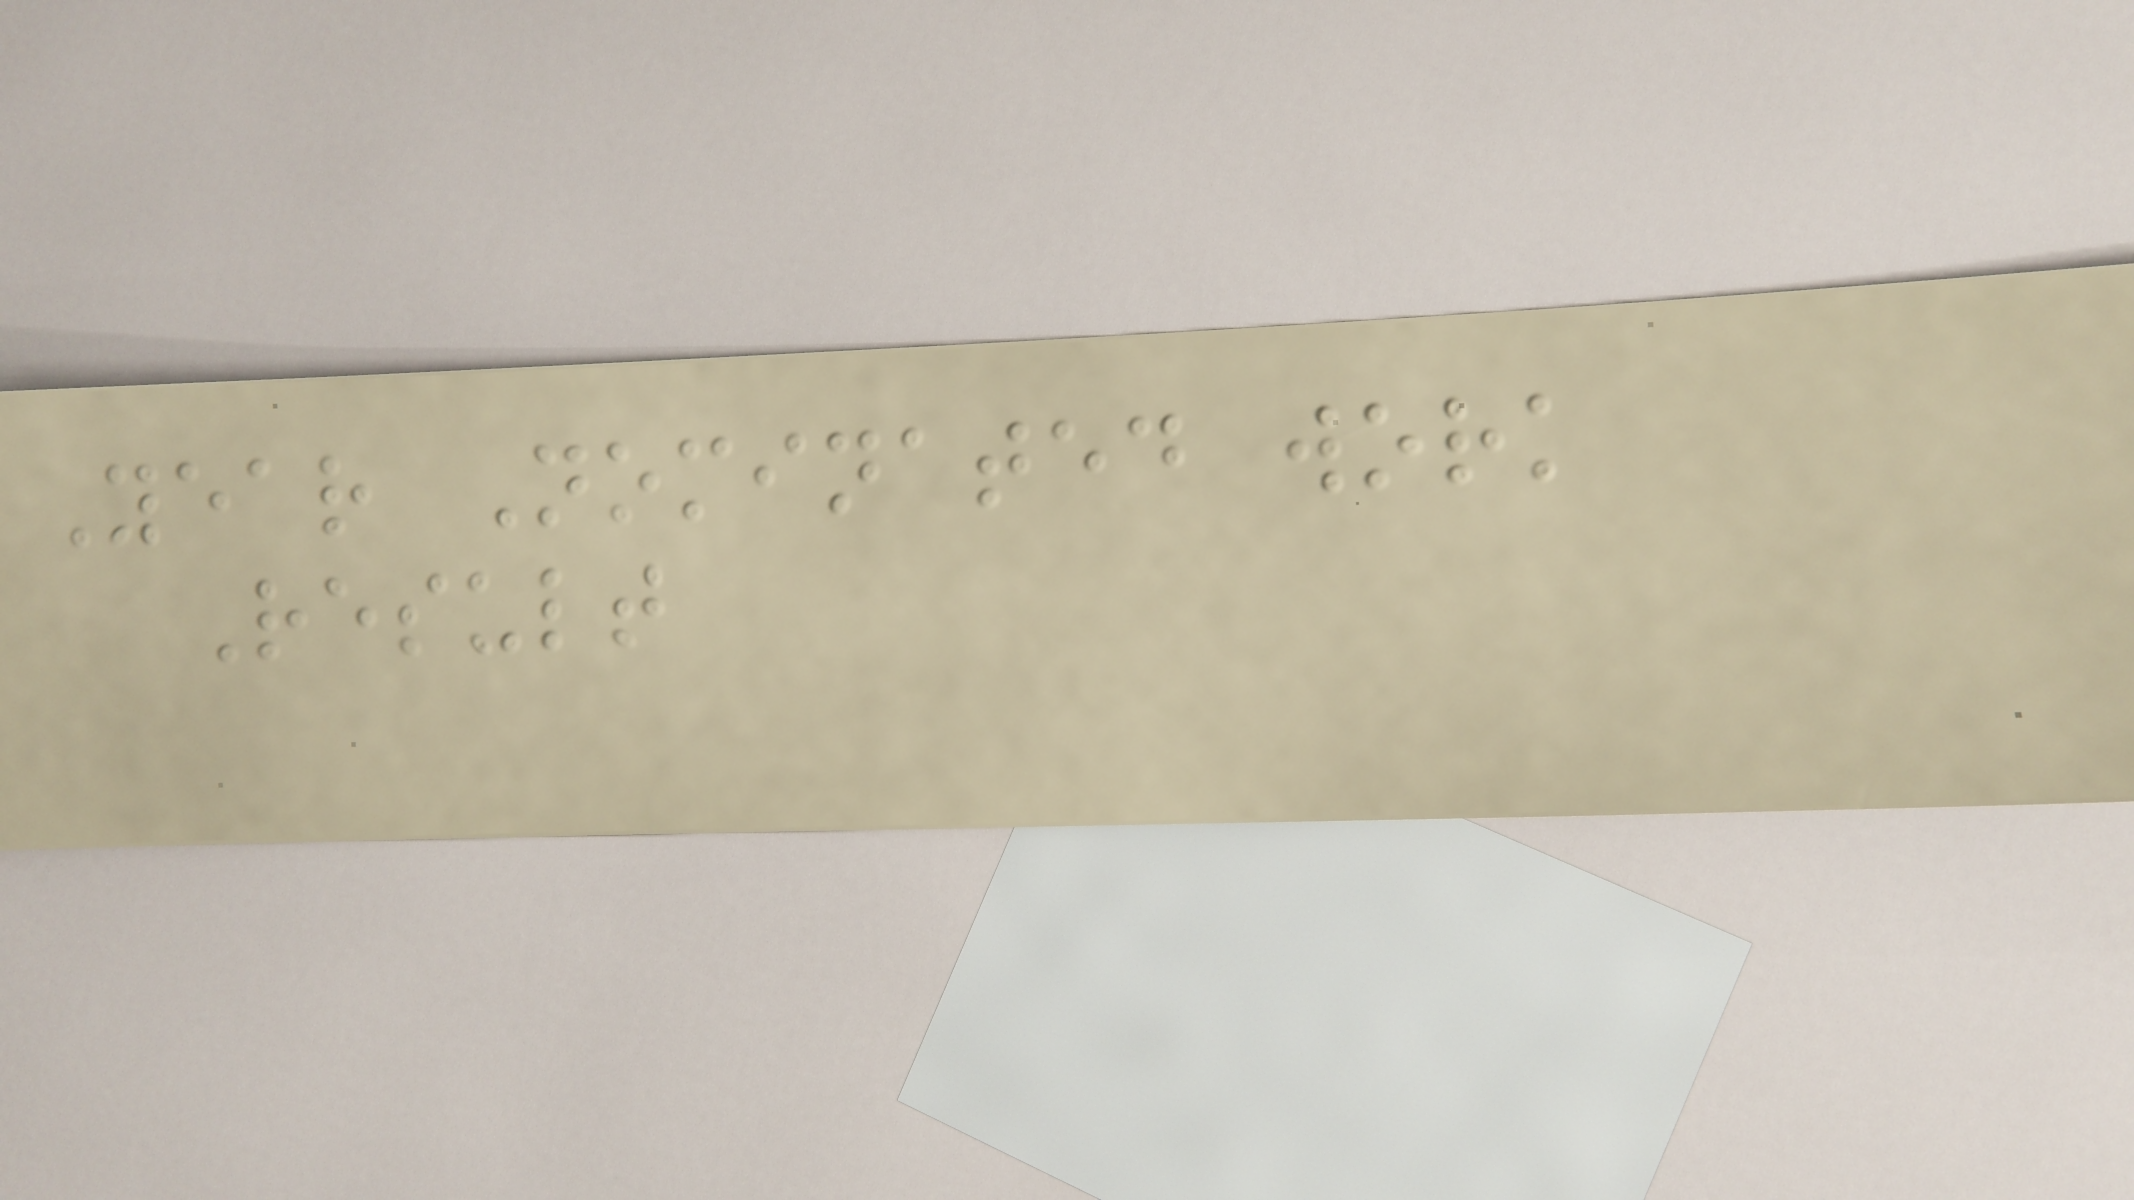Year Nominated work
Result
